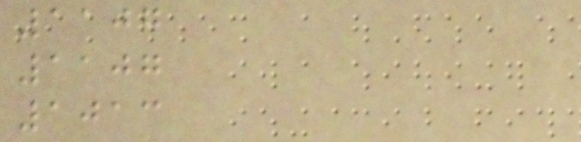1107
1107
1013
